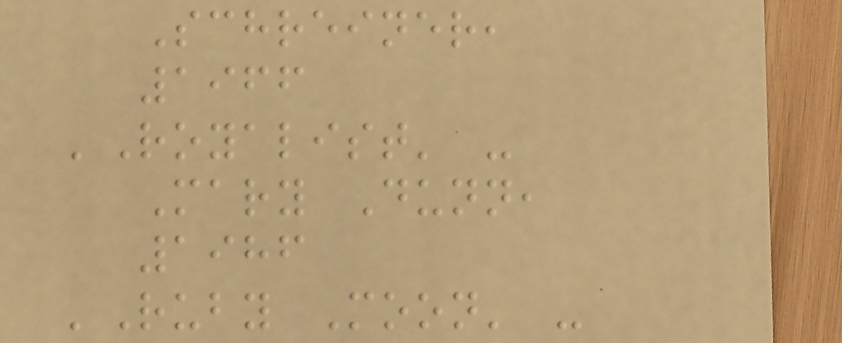Schreiner,
1966
'Royalist' -
Mary Dunn,
1986
'Ruby Moon' -
